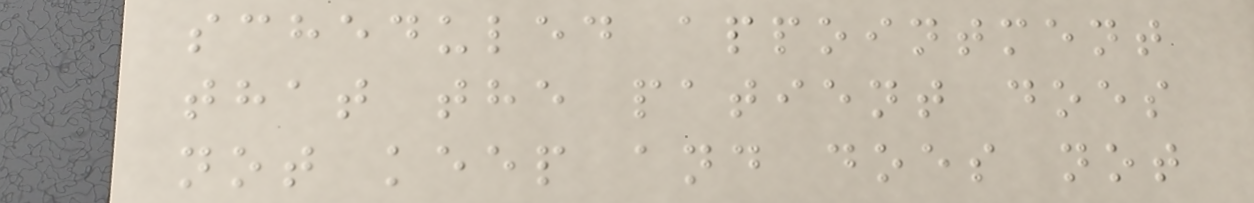scheduled appointment
that the patient does
not keep and does not
